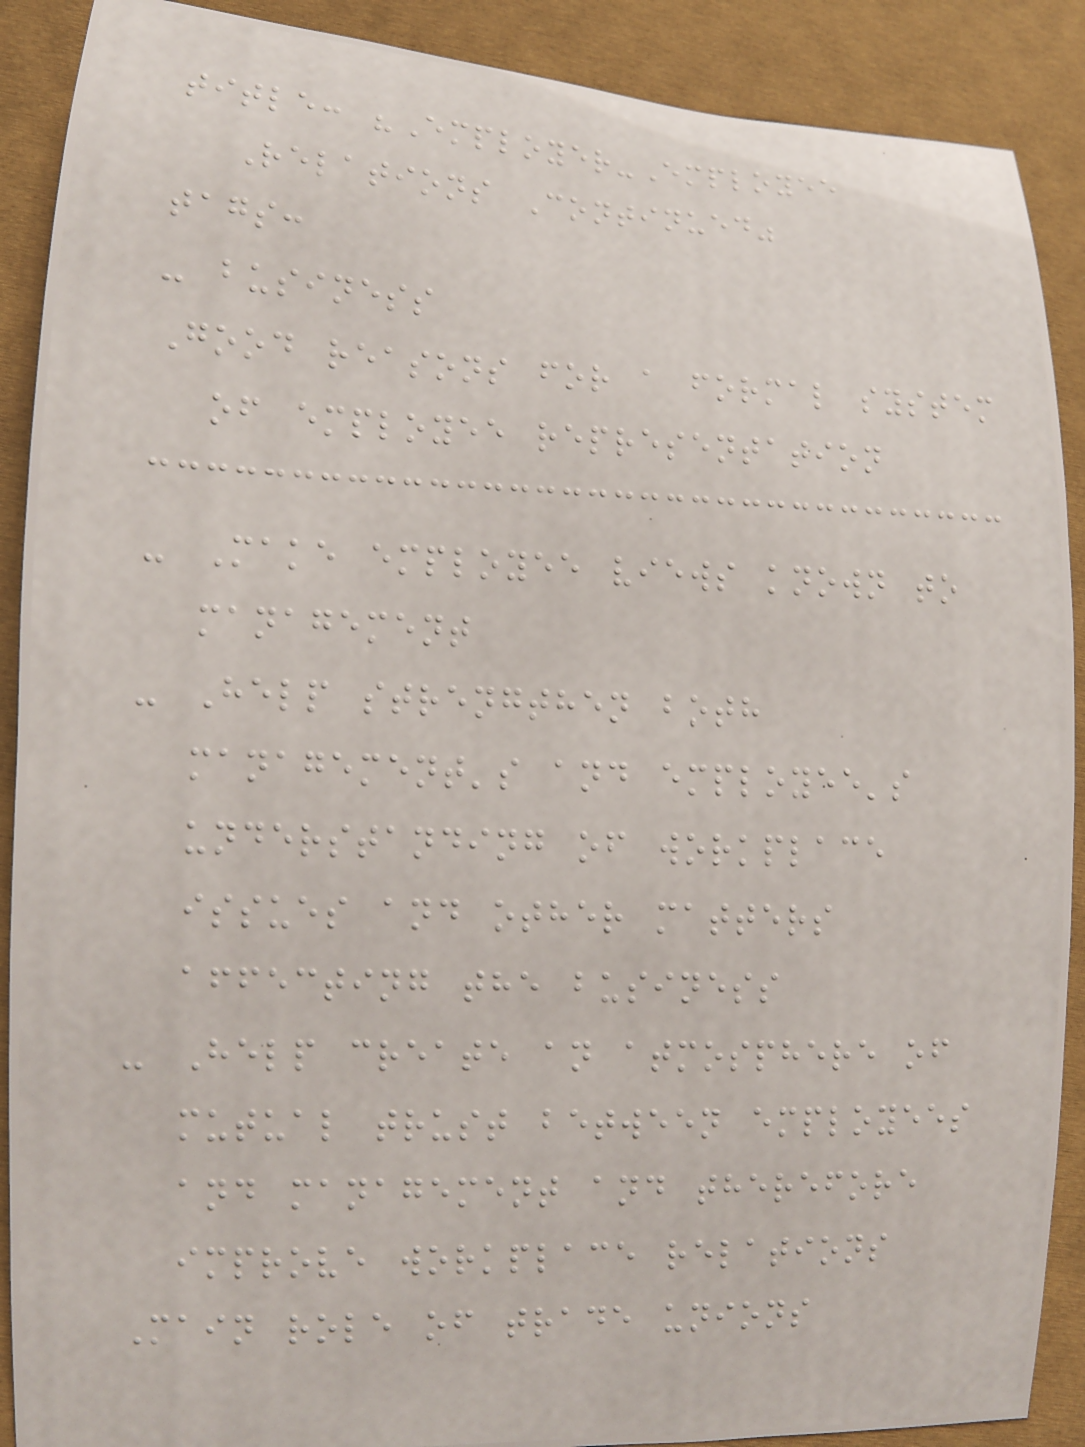title: "Employer-Employee
Relations Continued"
tags:
- business
Good reasons for a formal system
of employee representation
- Make employee views known to
management
- Help strengthen both
management's and employee's
understanding of workplace
issues and other matters
affecting the business
- Help create an atmosphere of
mutual trust between employees
and management and therefore
improve workplace relations
Main role of trade unions
